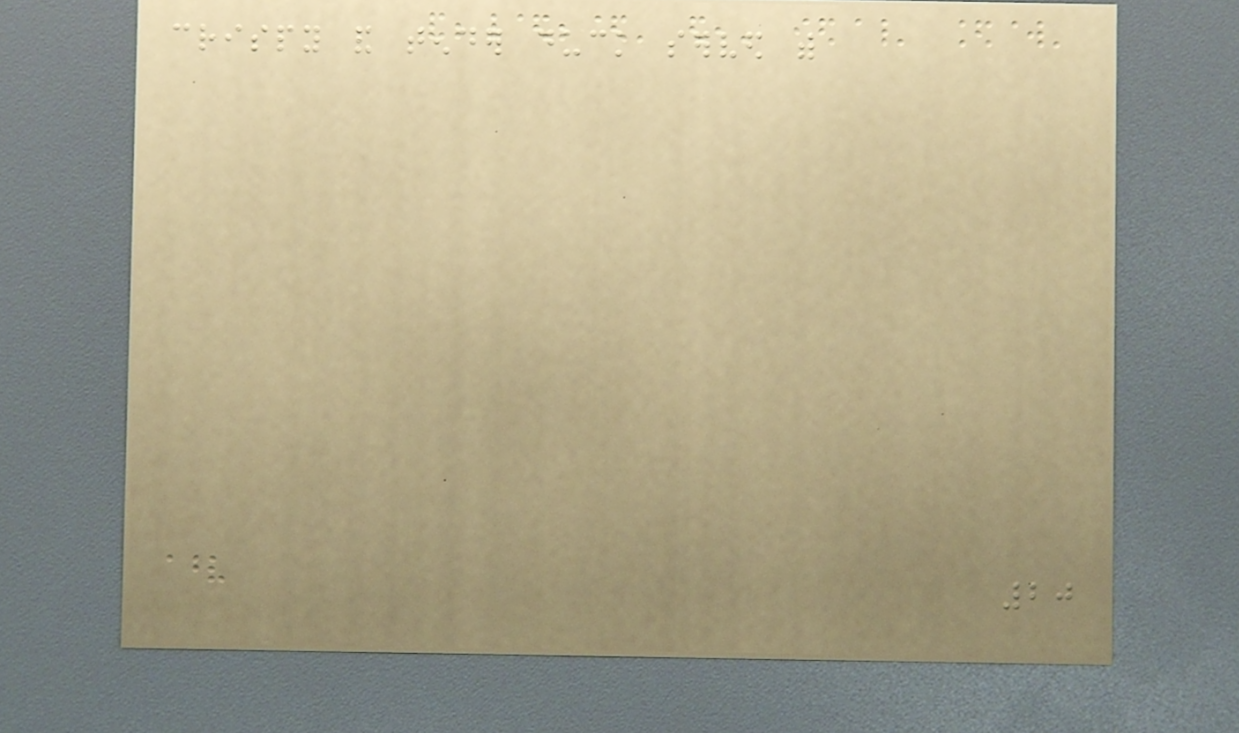crispy and tender duck served with
20
